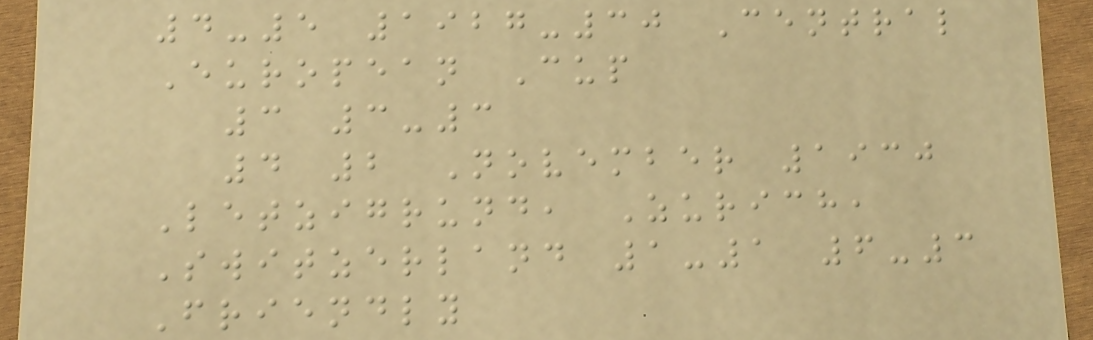4-5 1927-30 Central
European Cup
3 3-3
4 2 November 1930
Letzigrund, Zurich,
Switzerland 1-1 6-3
Friendly
